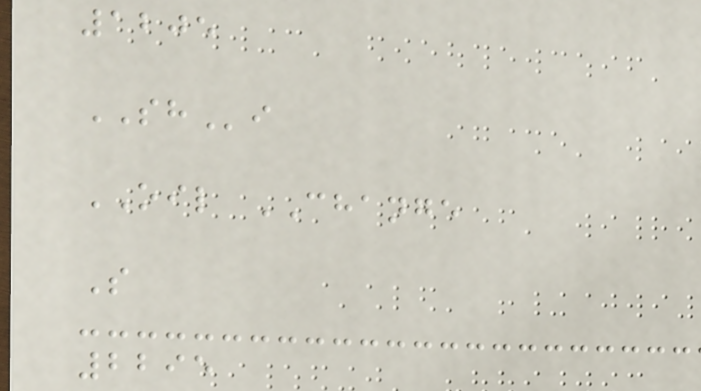1205
SHi
OIL CHANGE
S
2295
